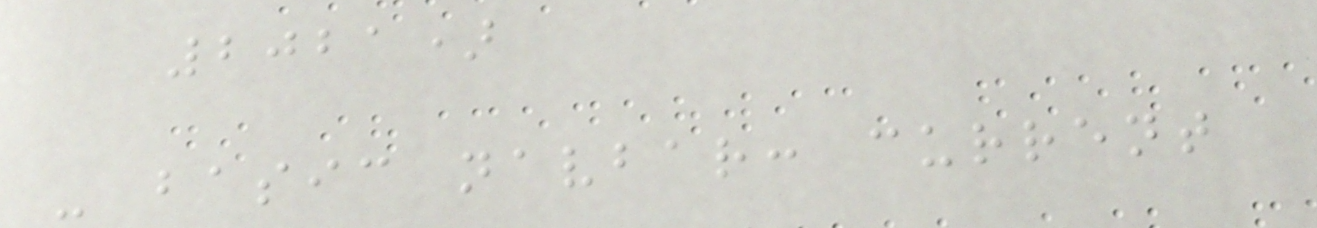2021)
- basic navbar: current
